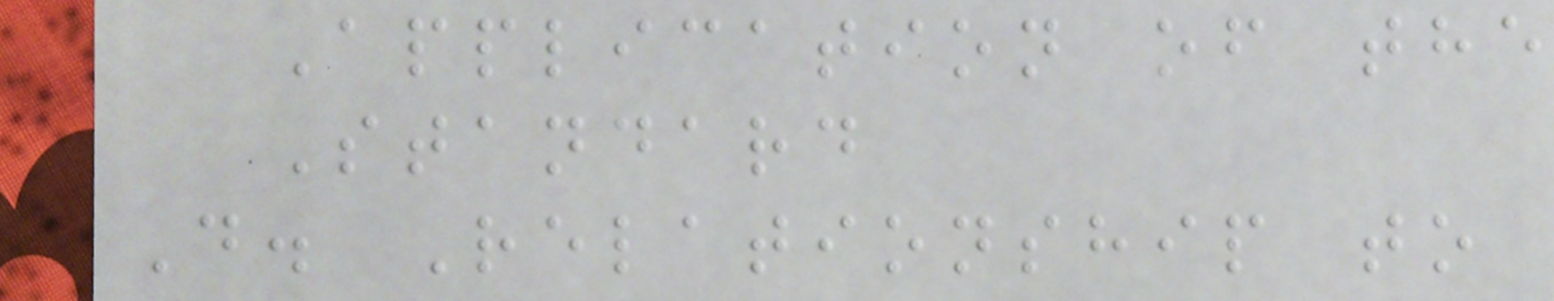Application of the
Standard
D. Relationship to
